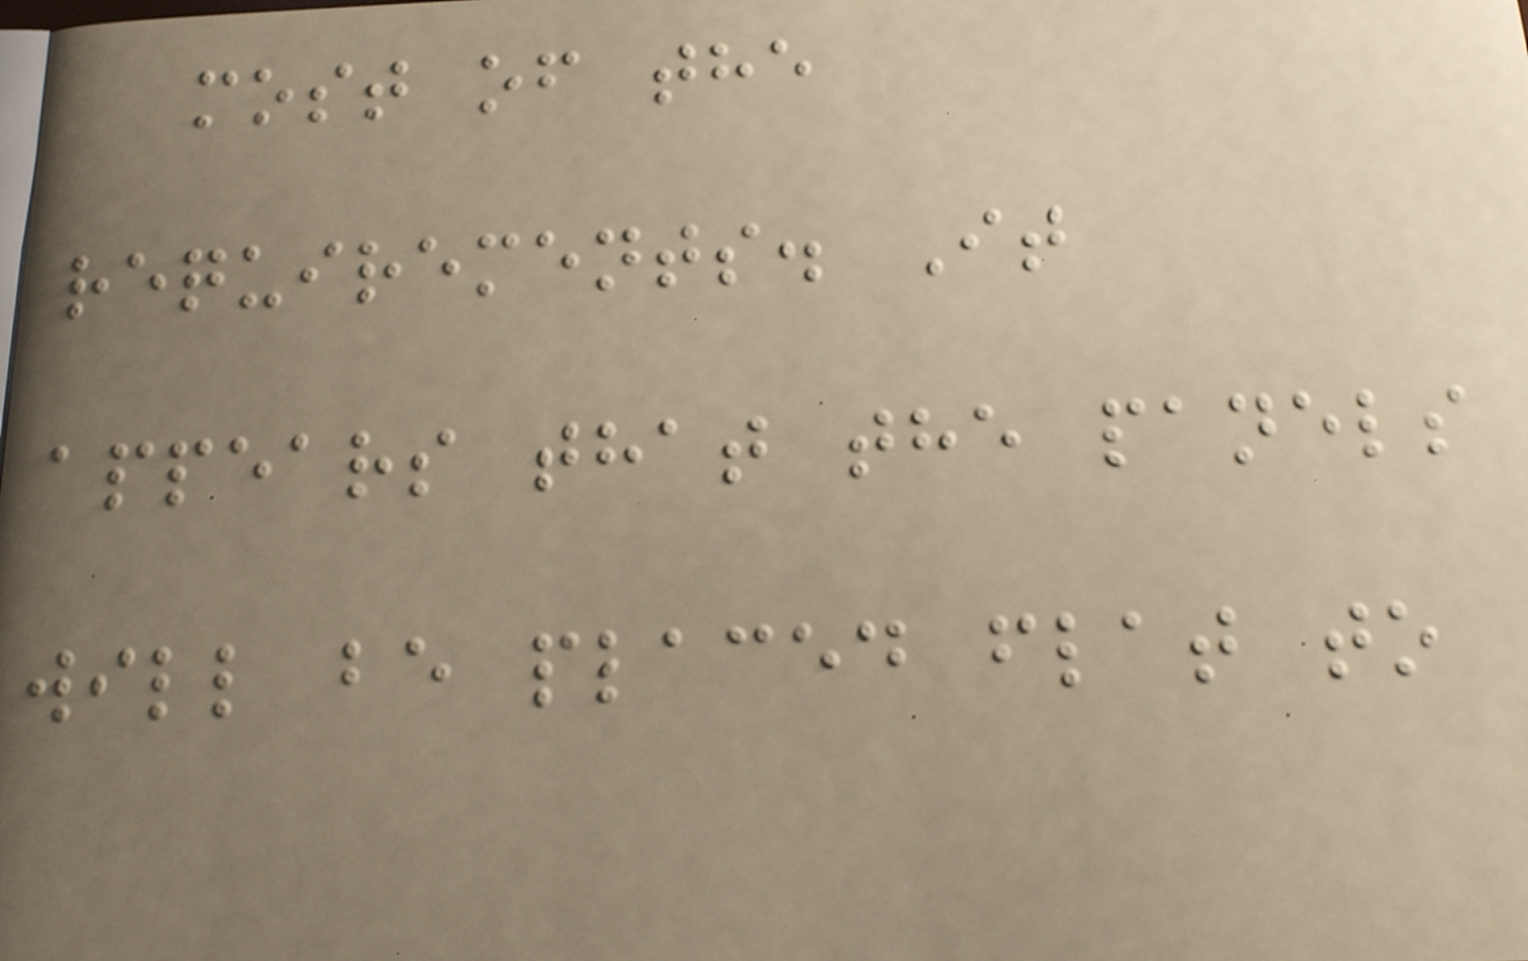most of the
requirements. It
appears that the panels
will be placed flat to
